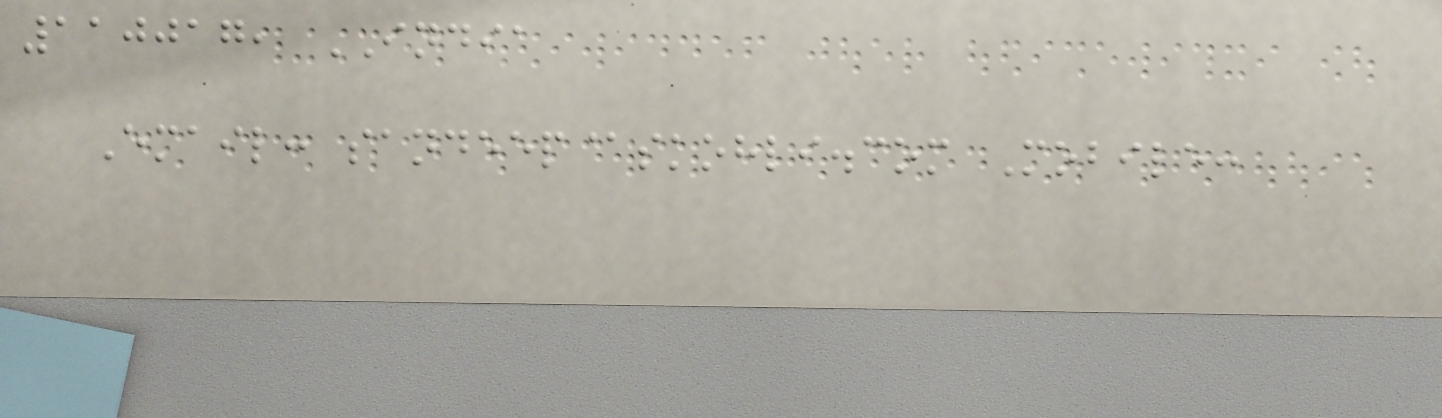110017, INDIA
Email: sandeep@skohli.com Mobile:
